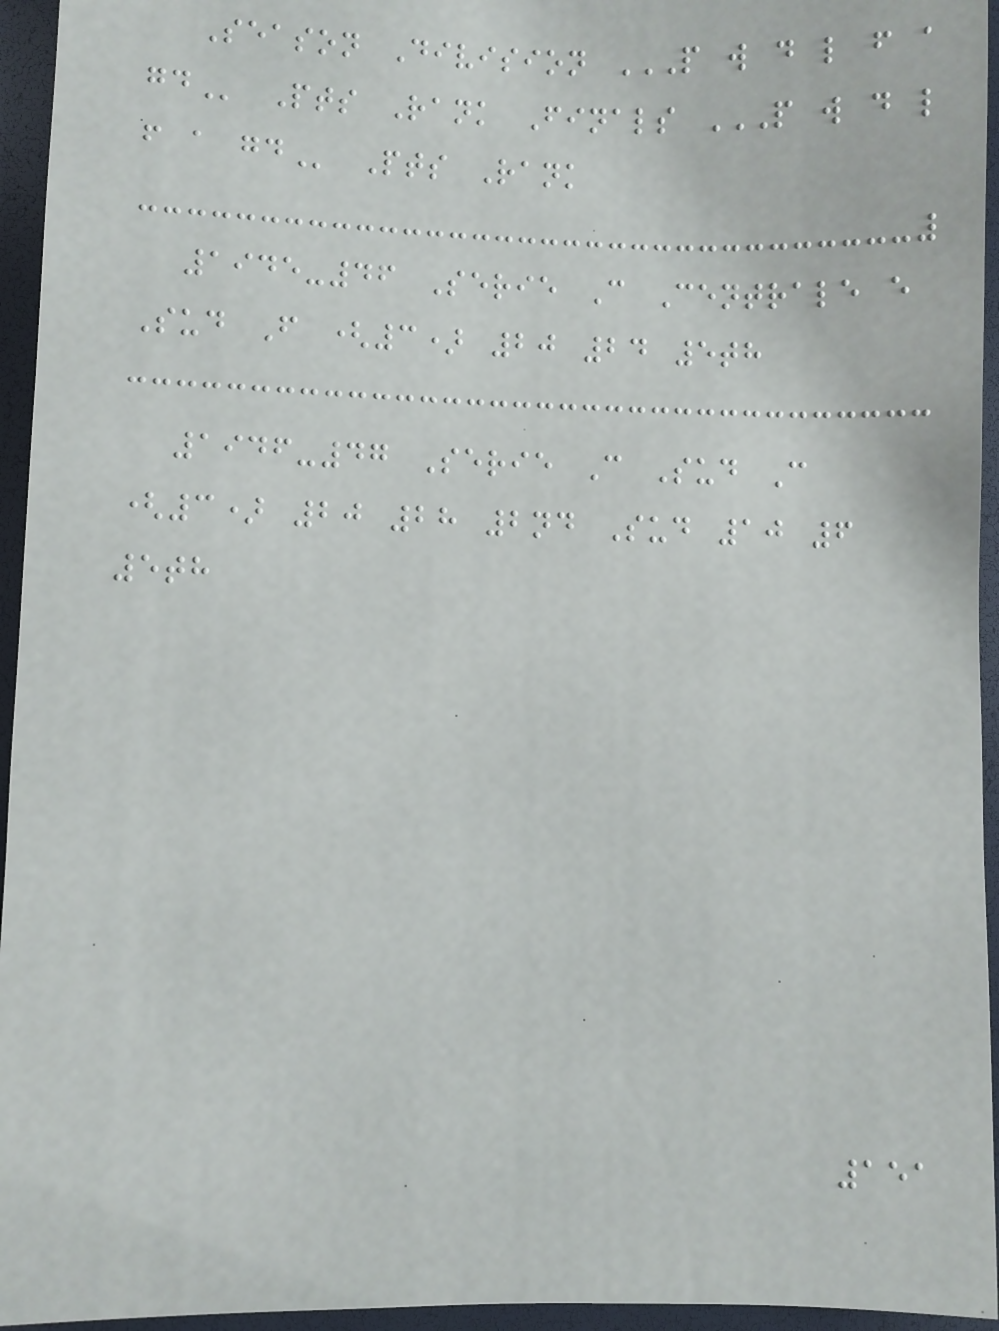Season Division P W D L F A
GD Pts Rank Finals P W D L
F A GD Pts Rank
1945-46 Serie C Centrale e
Sud F (3) 20 24 5th
1946-47 Serie C Sud C
(3) 20 28 2nd Sud 10 6
5th
151
